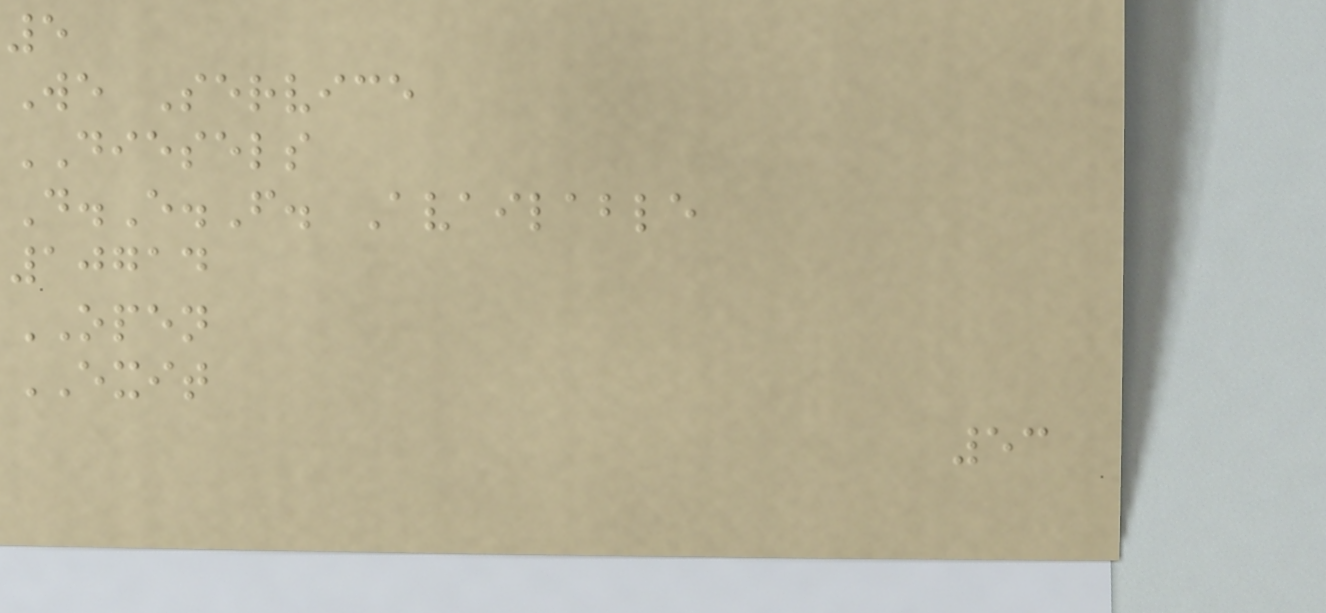5
We Service
DIESELS
D.E.F. Available
10714
OPEN
EXIT
53
